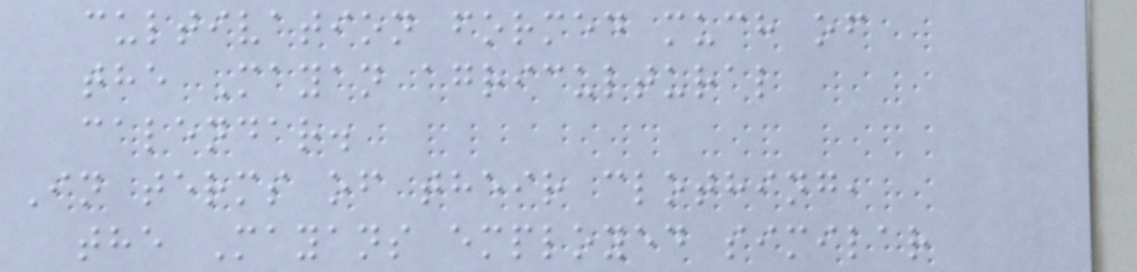cultivation formed much of
the Mayan agricultural
calendar.
In terms of their clothing,
the Mayans employed similar
